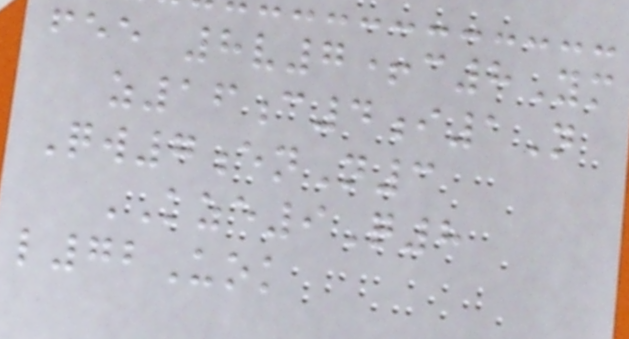fee 8v7+c8Ym
z16c4i1N
Qw7enN3
KZE9Q8
l72Uok
